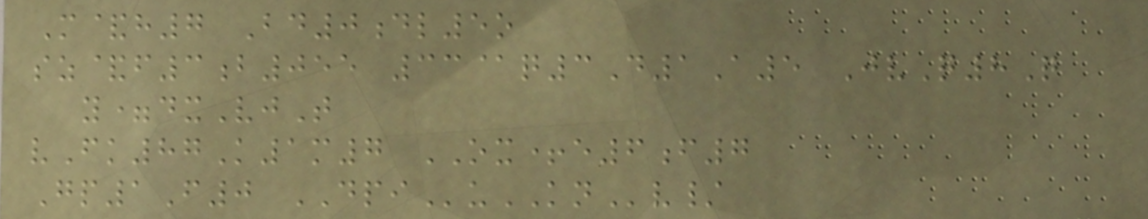M&h7 Bd0dl5o
sz&f3b055 33@q3D1A5 JvQ8Q
y=dxVjT
vFk87K1m7 OX+e6f7
Gp1F0 DPIuKNv/
